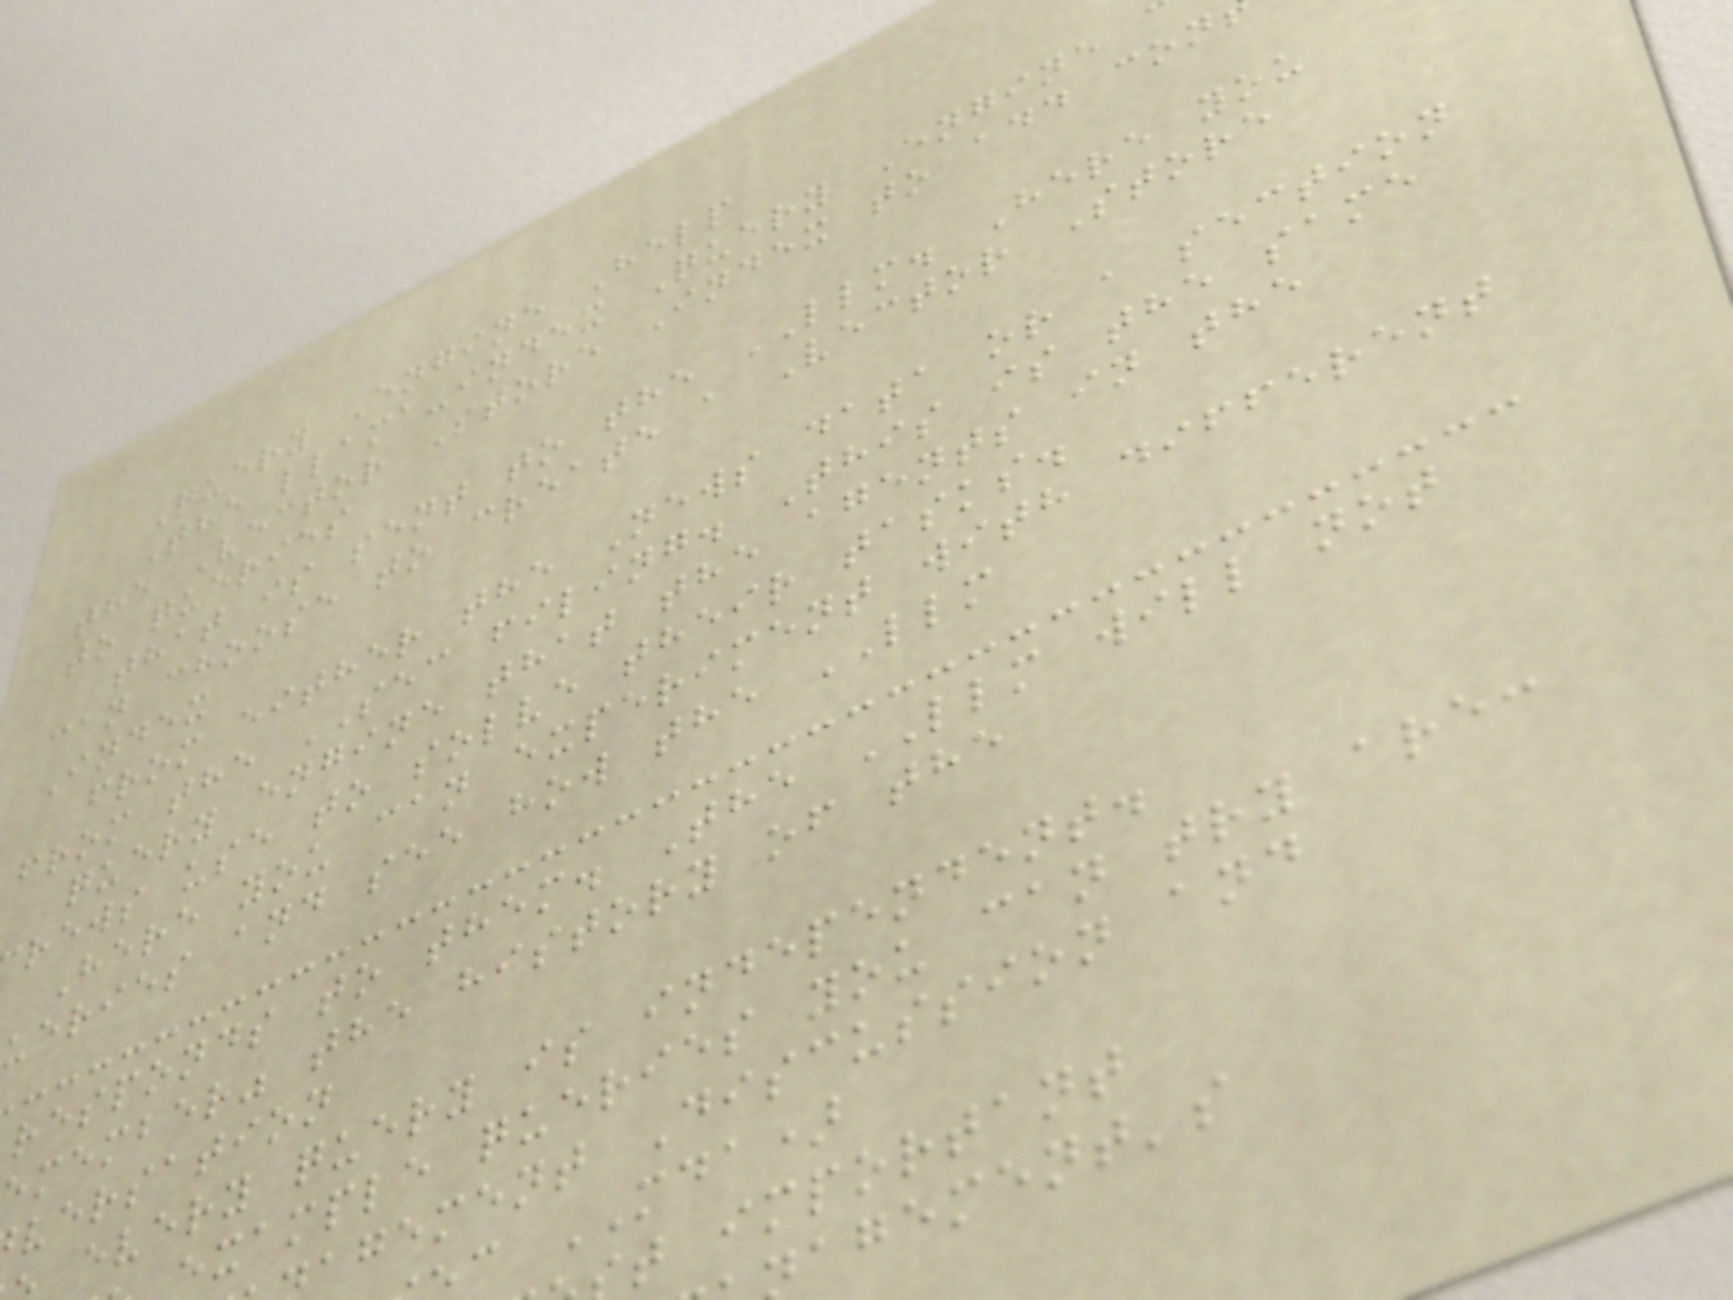Query Engine Help
The llama-index Query Engine
the Vector Store Index to add con
to queries
that is sent to the LLM. Here you
can choose to create a Vector Store
Index
from either the News data or a section
from the SEC filing. This is the same
query engine that the agents in the
rews use to solve their tasks.
Here you can experiment with different
ueries and see how the LLM
responds to them. The LLM will not
member" the history of the
versation
every query is independent.
example queries you can try are:
agement Discussion and
c MDA)
t important
agement's
